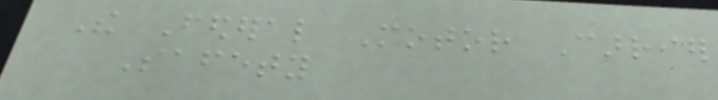The Federal Motor Carrier
Safety
